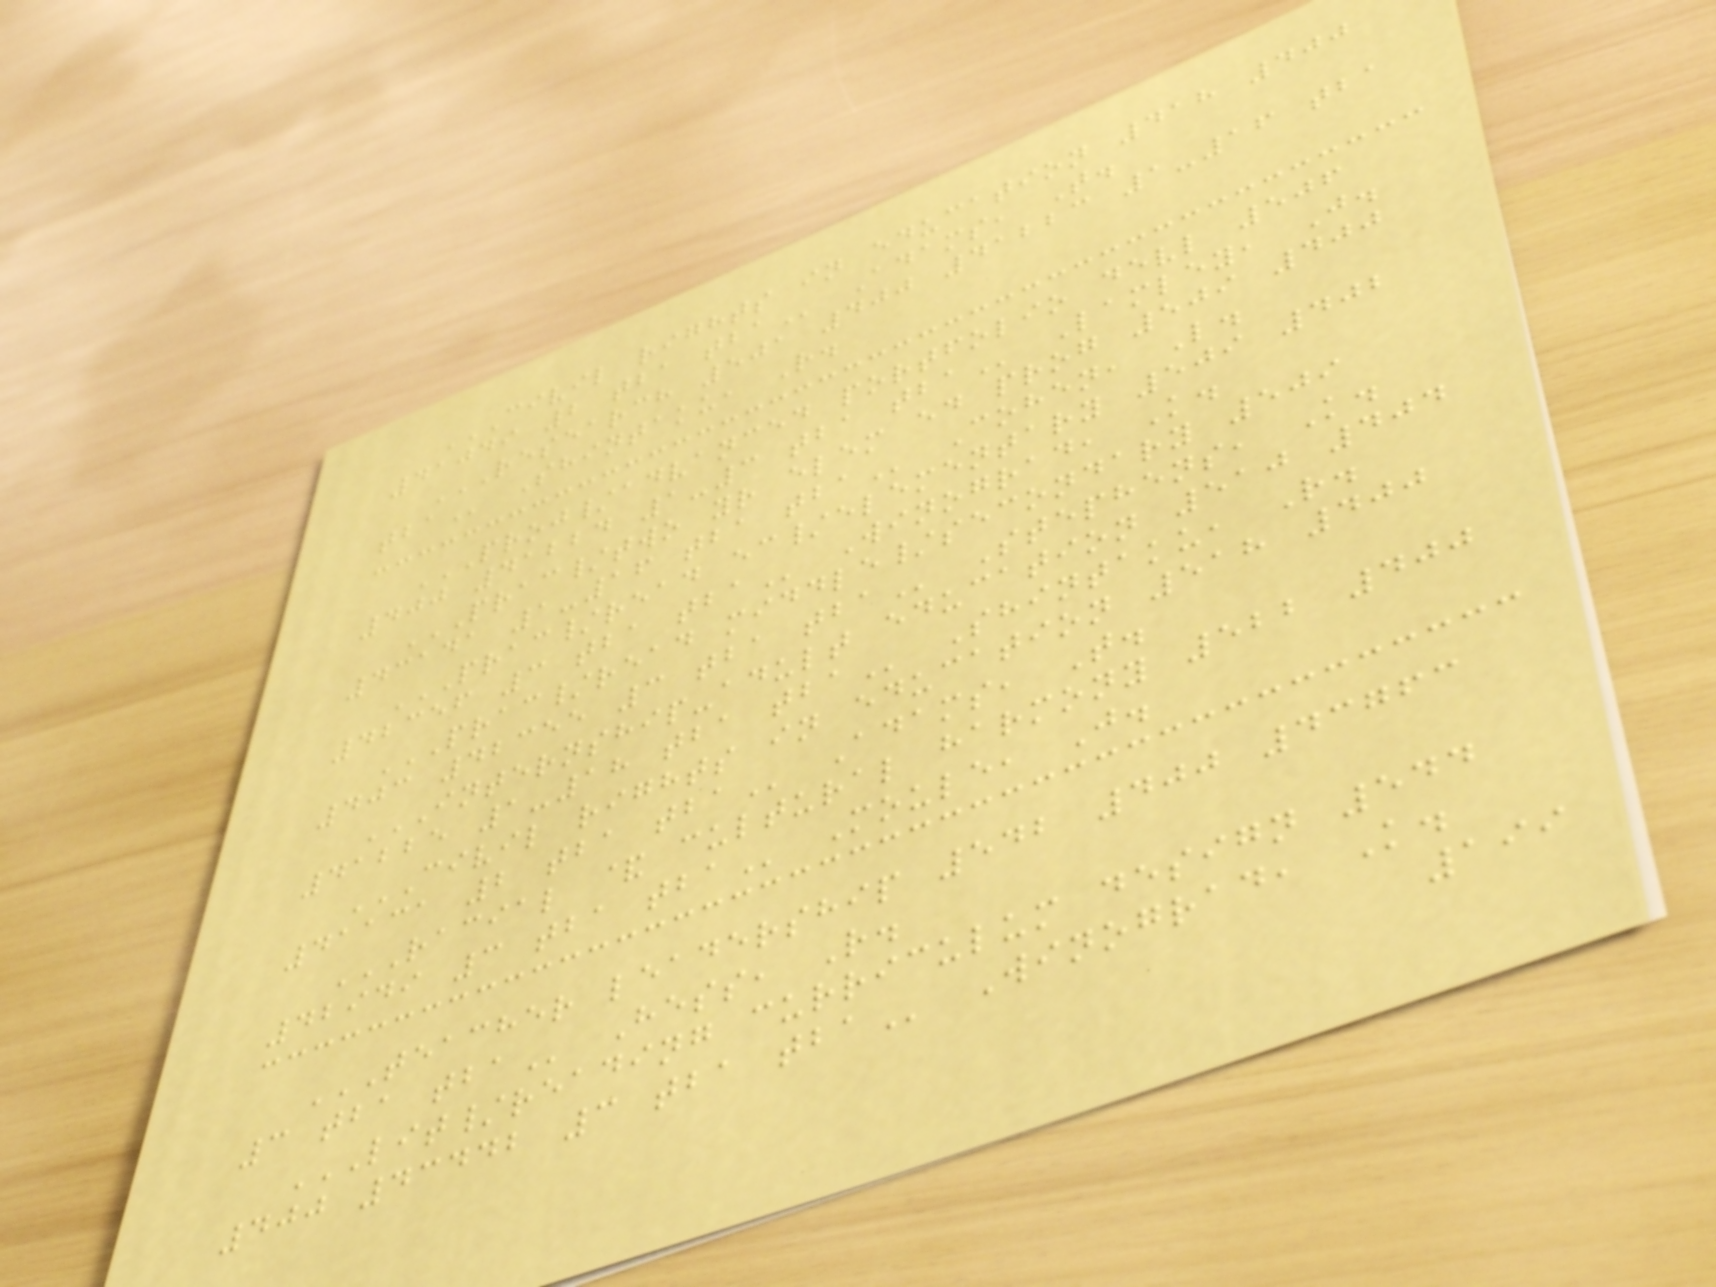CIVIL RIGHTS IN EDUCATION 418 400
41049 2 TBA TBA Adams, T.
RESEARCH 501 400 41223 1-16 TBA
TBA Shintaku, R.
PROJ/ADVANCED PORTFOLIO DEVL 506
400 41224 1-3 TBA TBA Lamley, J.
PRAC/TWO YR ELEM ED PROG 509 400
43141 1-16 TBA TBA Cohen, L.
PRAC/READ EC/ELEMENTARY 509 402
42356 3 TBA TBA Winograd, K.
PRAC/READ MIDDLE/SECONDARY 509
403 42355 3 TBA TBA Stephens, K.
INTERNSHIP-ADULT EDUCATION 510 404
41225 1-18 TBA TBA Shintaku, R.
CIVIL RIGHTS IN EDUCATION 518 400
41131 2 TBA TBA Adams, T.
RACIAL & CULTURAL HARMONY 522 400
42949 3 TBA TBA Moule, J.
TEACHER LEADERSHIP 542 400 43763
3 TBA TBA Hess, R.
LIT/READING CURRICULUM DESIGN 544
400 43442 3 TBA TBA Winograd, K.
199
